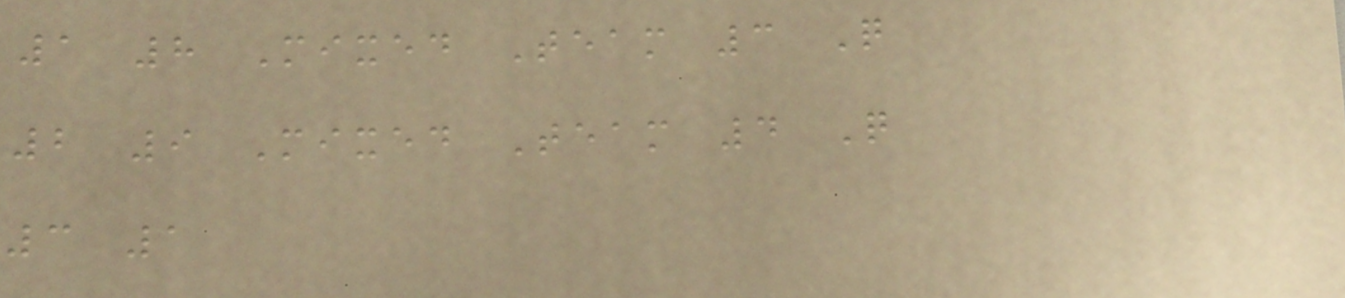1 8 Mixed Team 3 Q
2 9 Mixed Team 4 Q
3 1
